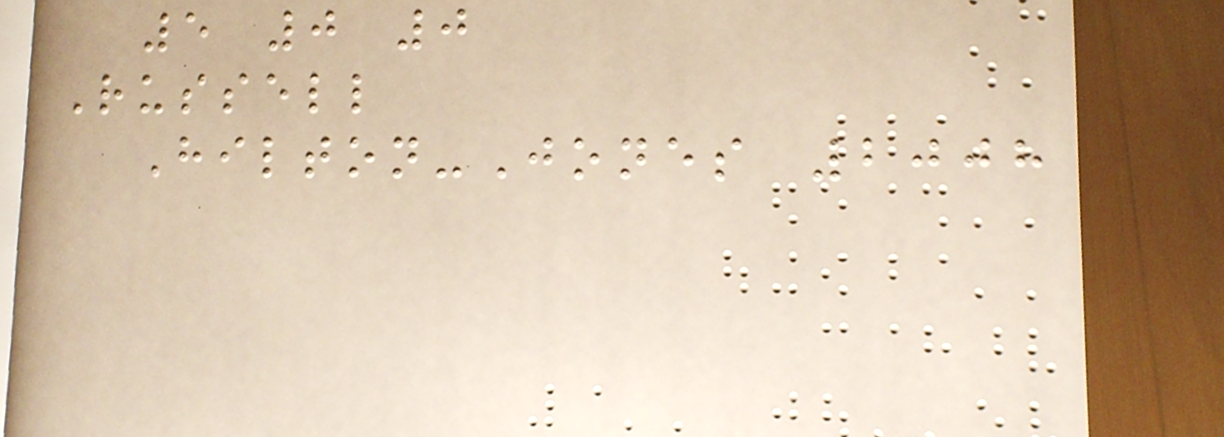5 0 0
Russell
Hilton-Jones 2008
